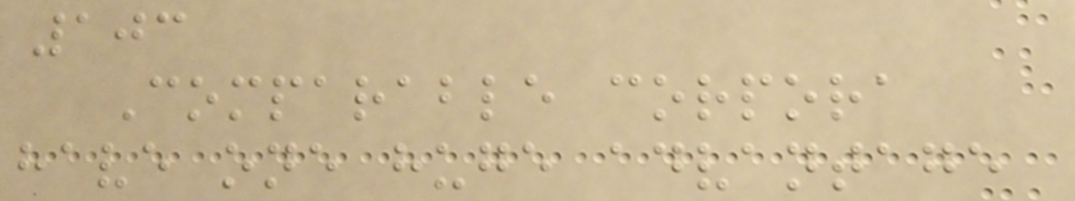103
Comparable corpora
have one huge advantage
